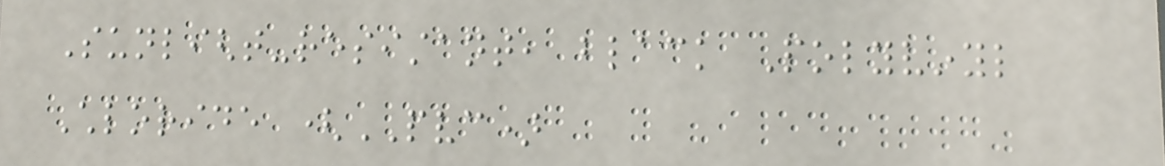Sunlight-resistant, black Polyvinyl
Chloride (PVC)
